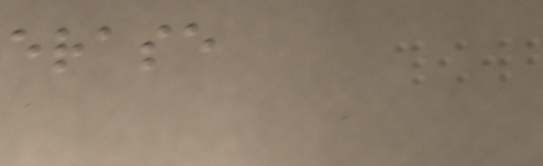erase
